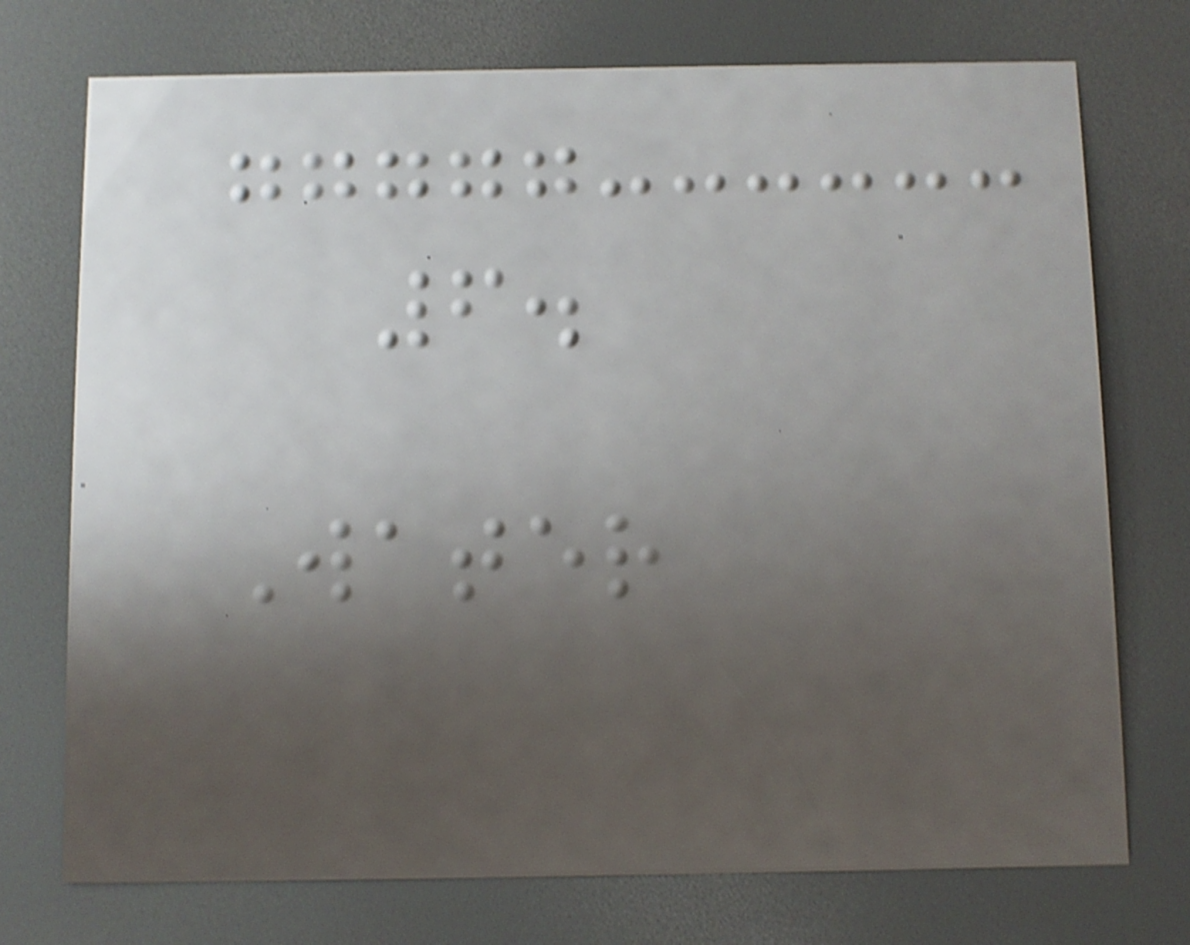6.
Water
